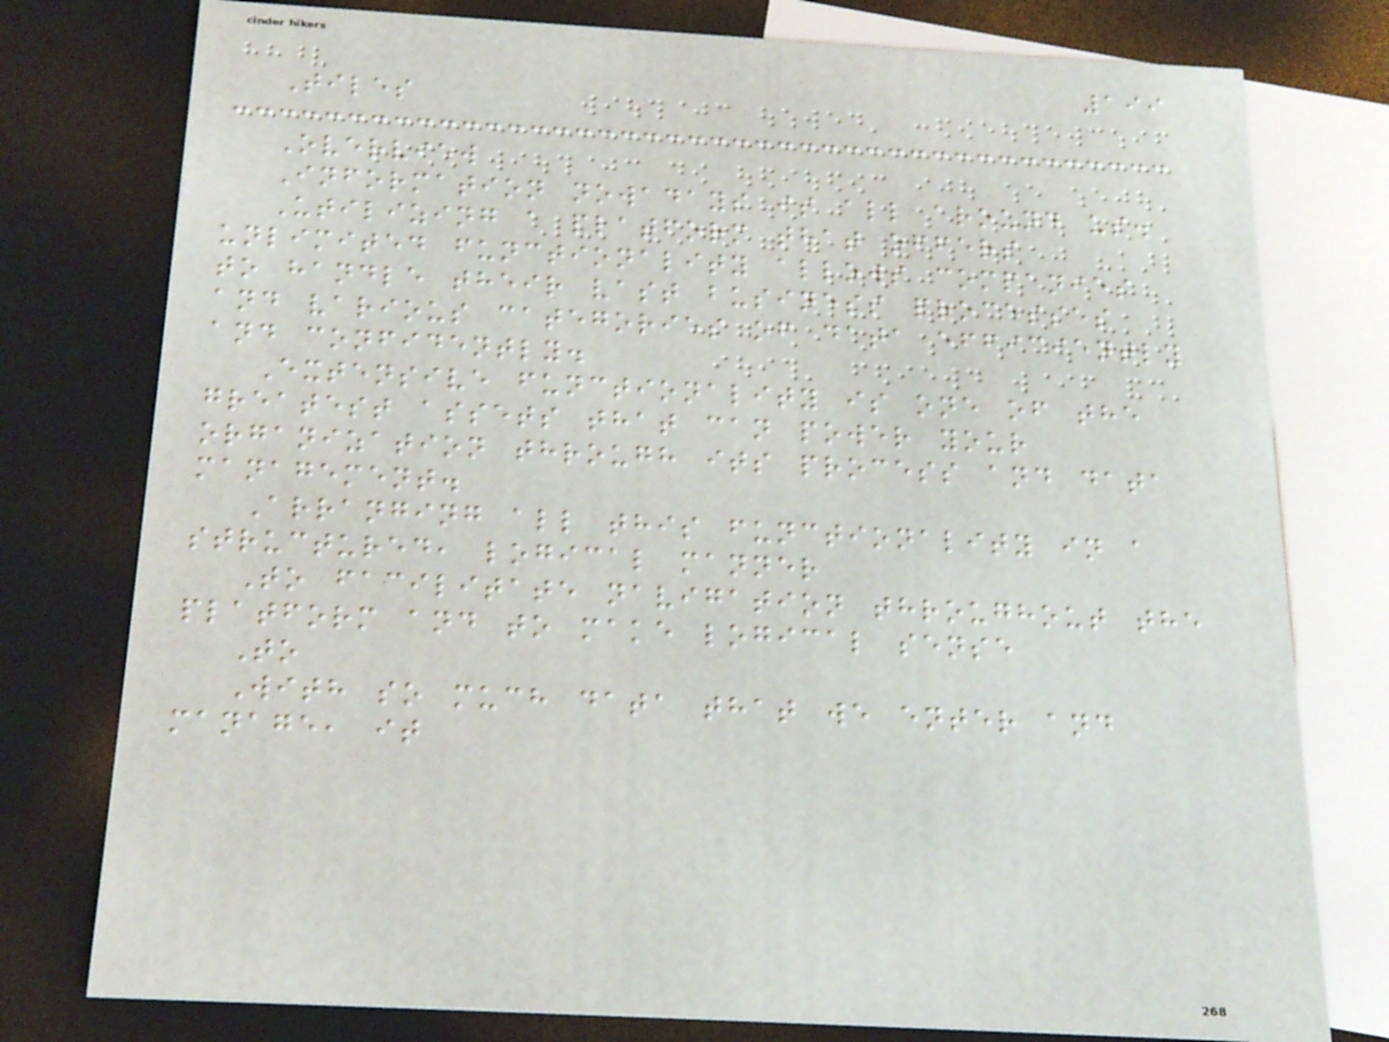199
Tiles
Overview
Information nowadays is all around us.
Utilizing a platform that offers
unlimited functionality allows companies
to handle their vast business processes
and various categories of data efficiently
and confidently.
Extensive functionality is one of the
greatest assets that can power your
organization through its process and data
management.
Arranging all this functionality in a
structured, logical manner
To facilitate navigation throughout the
platform and to make logical sense
To
With so much data that we enter and
manage, it
